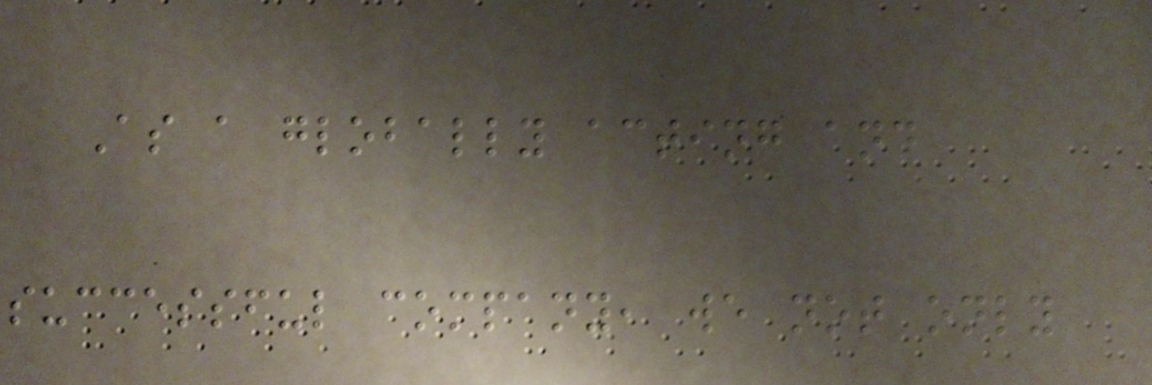As a globally acting and
successful company, we not only
